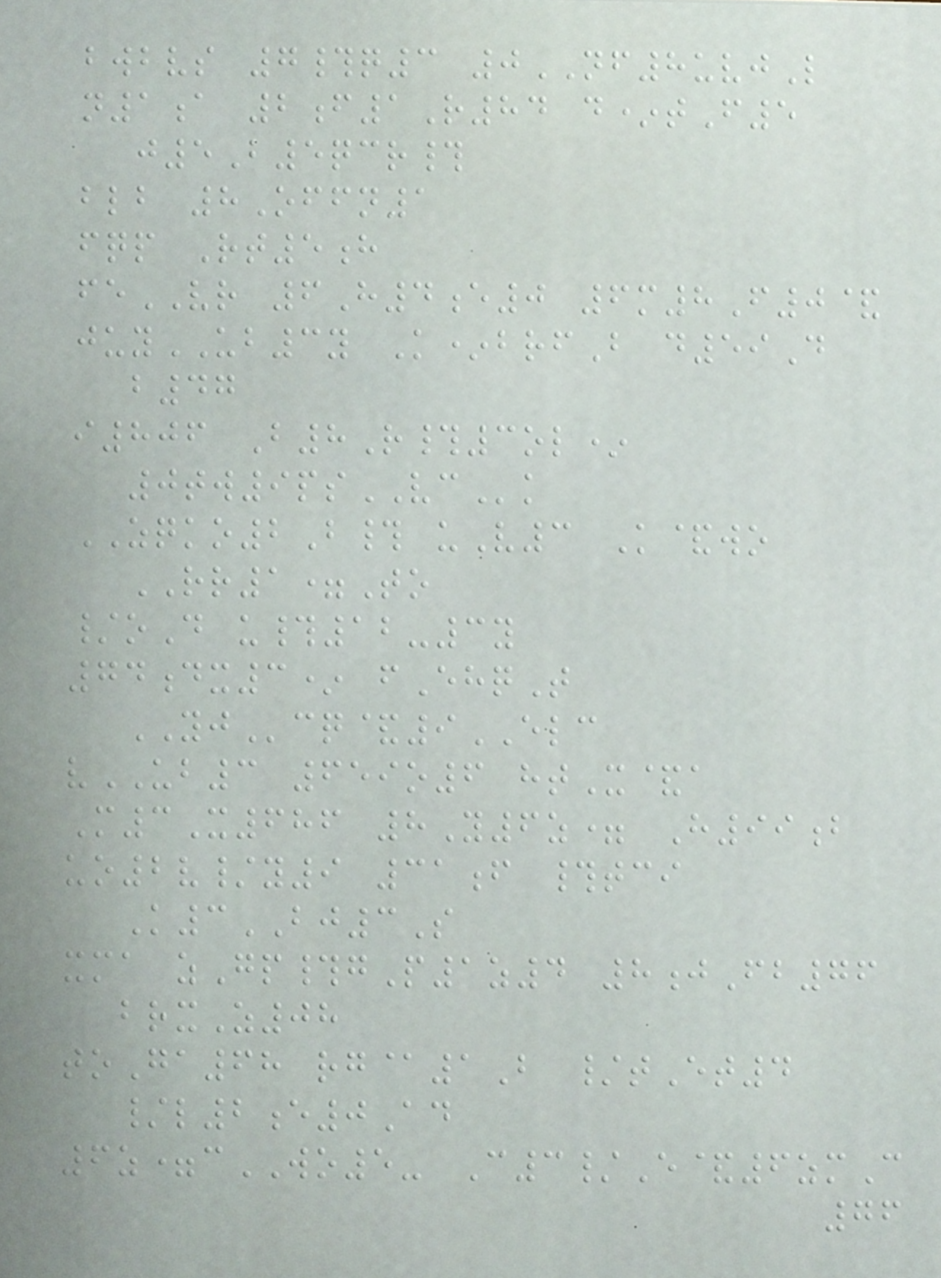bwbvs 7#q3 0NF8uvjL
n1a 2f1R84 d*tF5
j5B5qcr#
blb 8Offn1
fqp Rt5h
feVR 6H4e0 6m8F0&
juyUB3y K*brfB d59D
b47
i806 B8R#3ol*
0tw9psVCk
ZQKO2B# uV3 K&wo
RR1=To
/oD u#12-3y
74dx3* fEhqT
YJcq&9ELC
vUB3 659o6 htX&a
M3X686 8Y6z= H99b
uo2v/y9 31f #tci
K3BJ3S
xma zGp#gP1z4 8jFb76
brxZ08
toGa68 rg@1B /tEt4
/l2e0Ad
6z=cWO5- C3/E&6zmC
76
